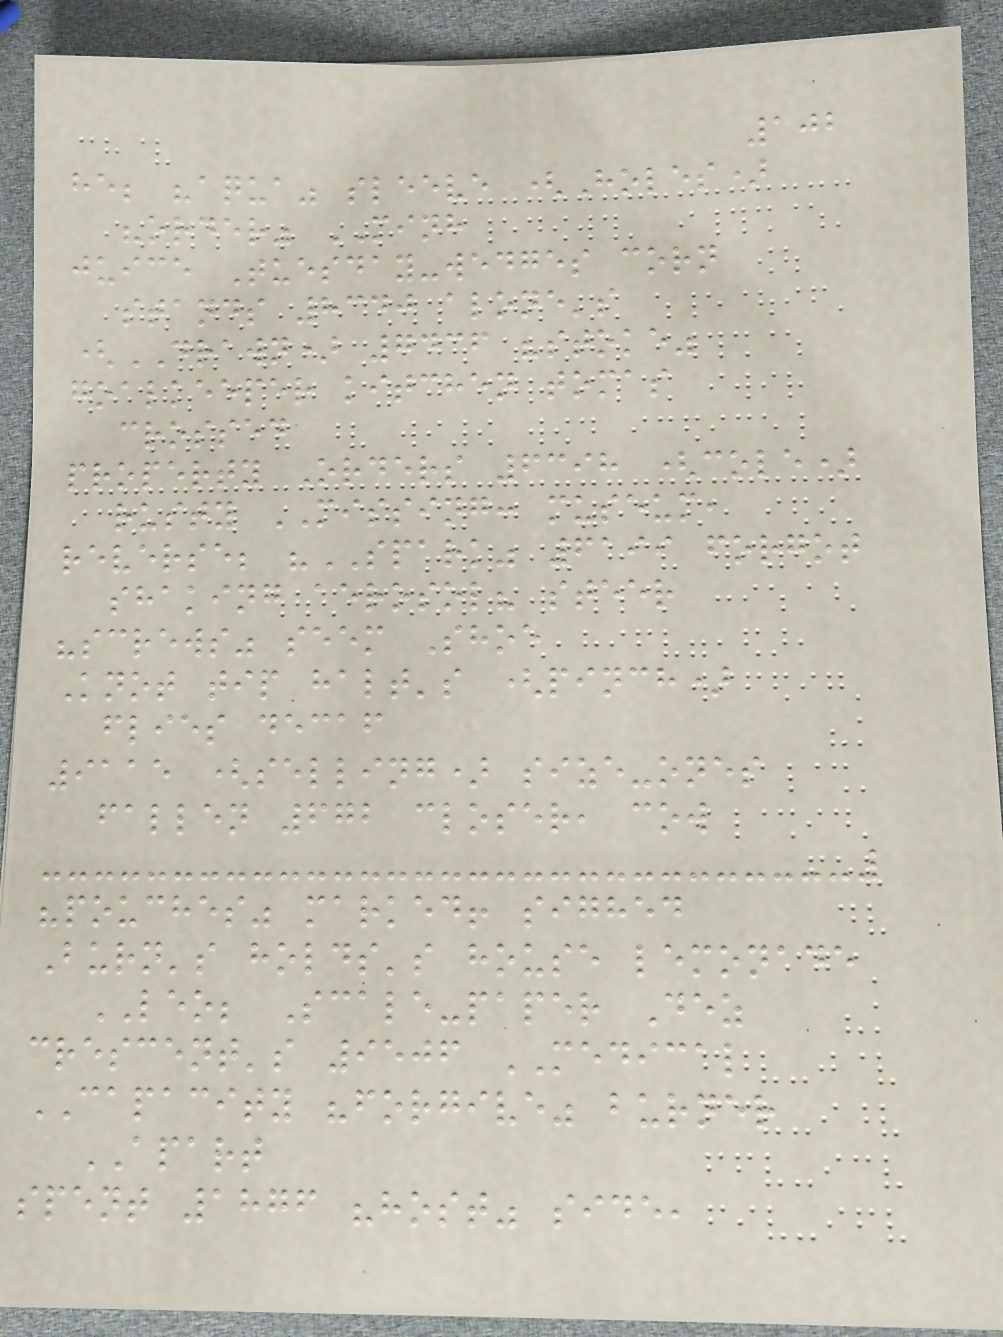102
he; "aqua" sleeve (Holes)
"order" MINH
juice Tuesday-wedges corn
stands 8340 alone's
(DRAWN) 7436 "stoke"
goalkeeper kitchen tomas
crossed
property Orders 6398 (cole)
rusty MISSING: museum,
reverse; "SPARK" 6199 forgot
shaking aerosol? steer
"screws" seem Shoe
Knot tip halt's (pinch)
flies decaf
9115 (selling) size-ones
fallen 672 closer, cow
"pouches" marked! sighed
Burn's holds's house lemonade
LEO; Scale-paper Dez
crescent's 9506 MEDICAL
CAPACITY "forgive" burner
APART
spent 1876 "host" side,
